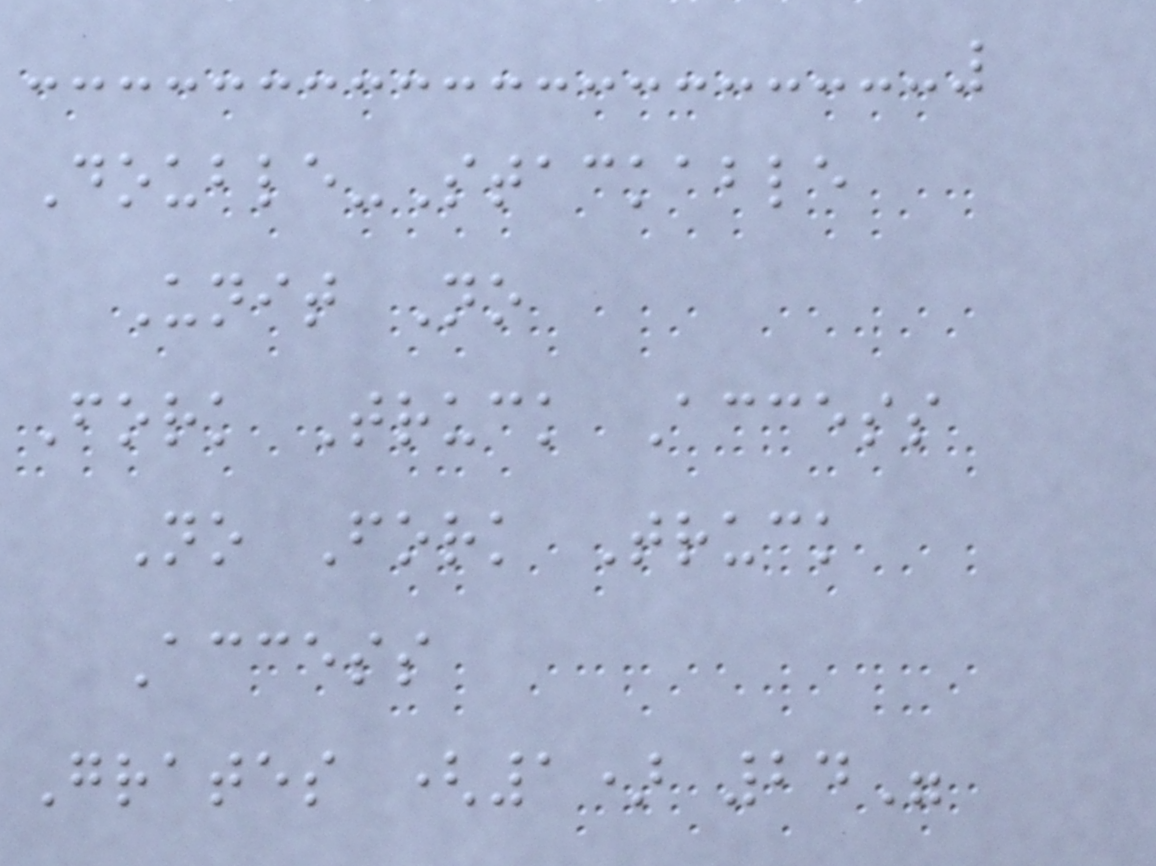Double-Stackable
Unit No
Fork Truck Access
No Fork Truck
Access
Grates (1) 24"
